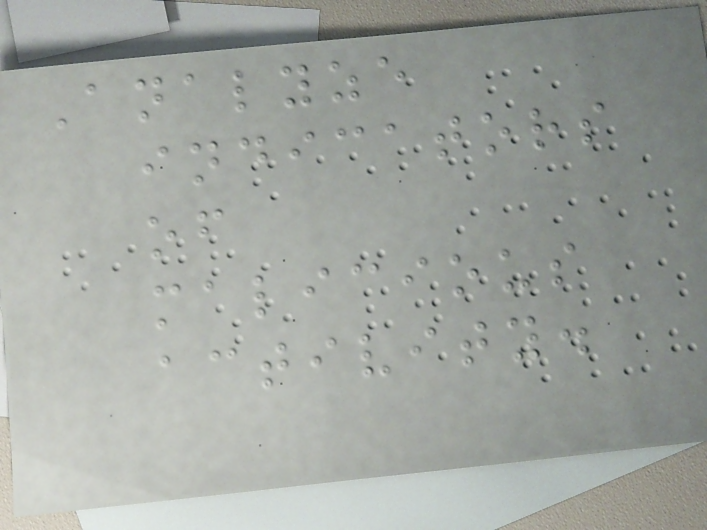Analyze
indicators
of
malicious
activity.
